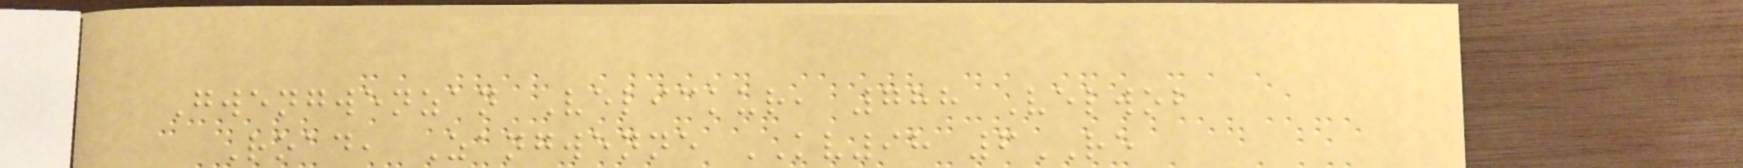Gwengwenzan Velickur, 788 Velwob
Road, Zangwenne KV98 6RE
